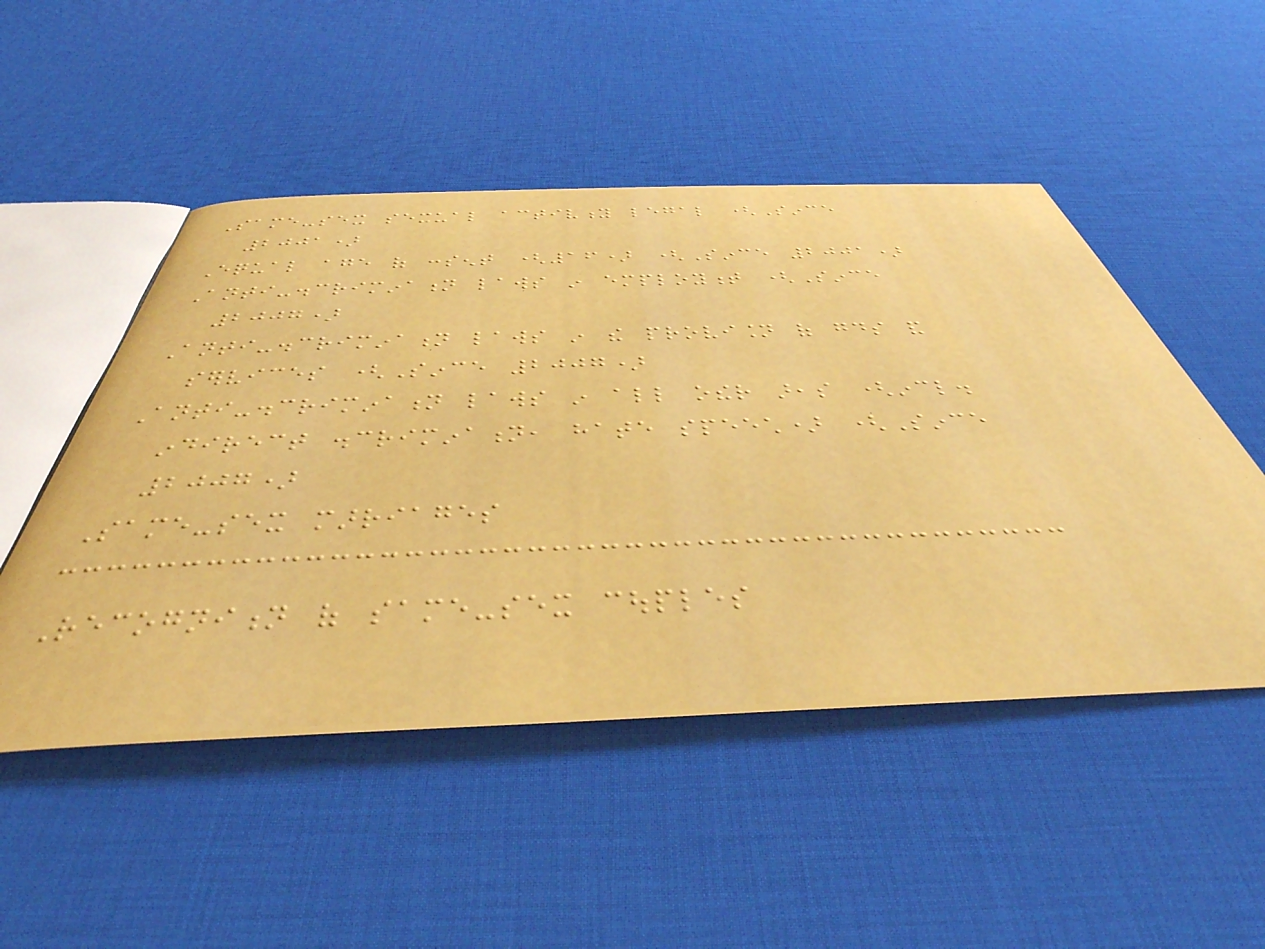Same-sex sexual activity legal (Since
2001)
Equal age of consent (16) (Since 2001)
Anti-discrimination laws in employment (Since
2007)
Anti-discrimination laws in the provision of goods and
services (Since 2007)
Anti-discrimination laws in all other areas (incl.
indirect discrimination, hate speech) (Since
2007)
Same-sex marriages
Recognition of same-sex couples
